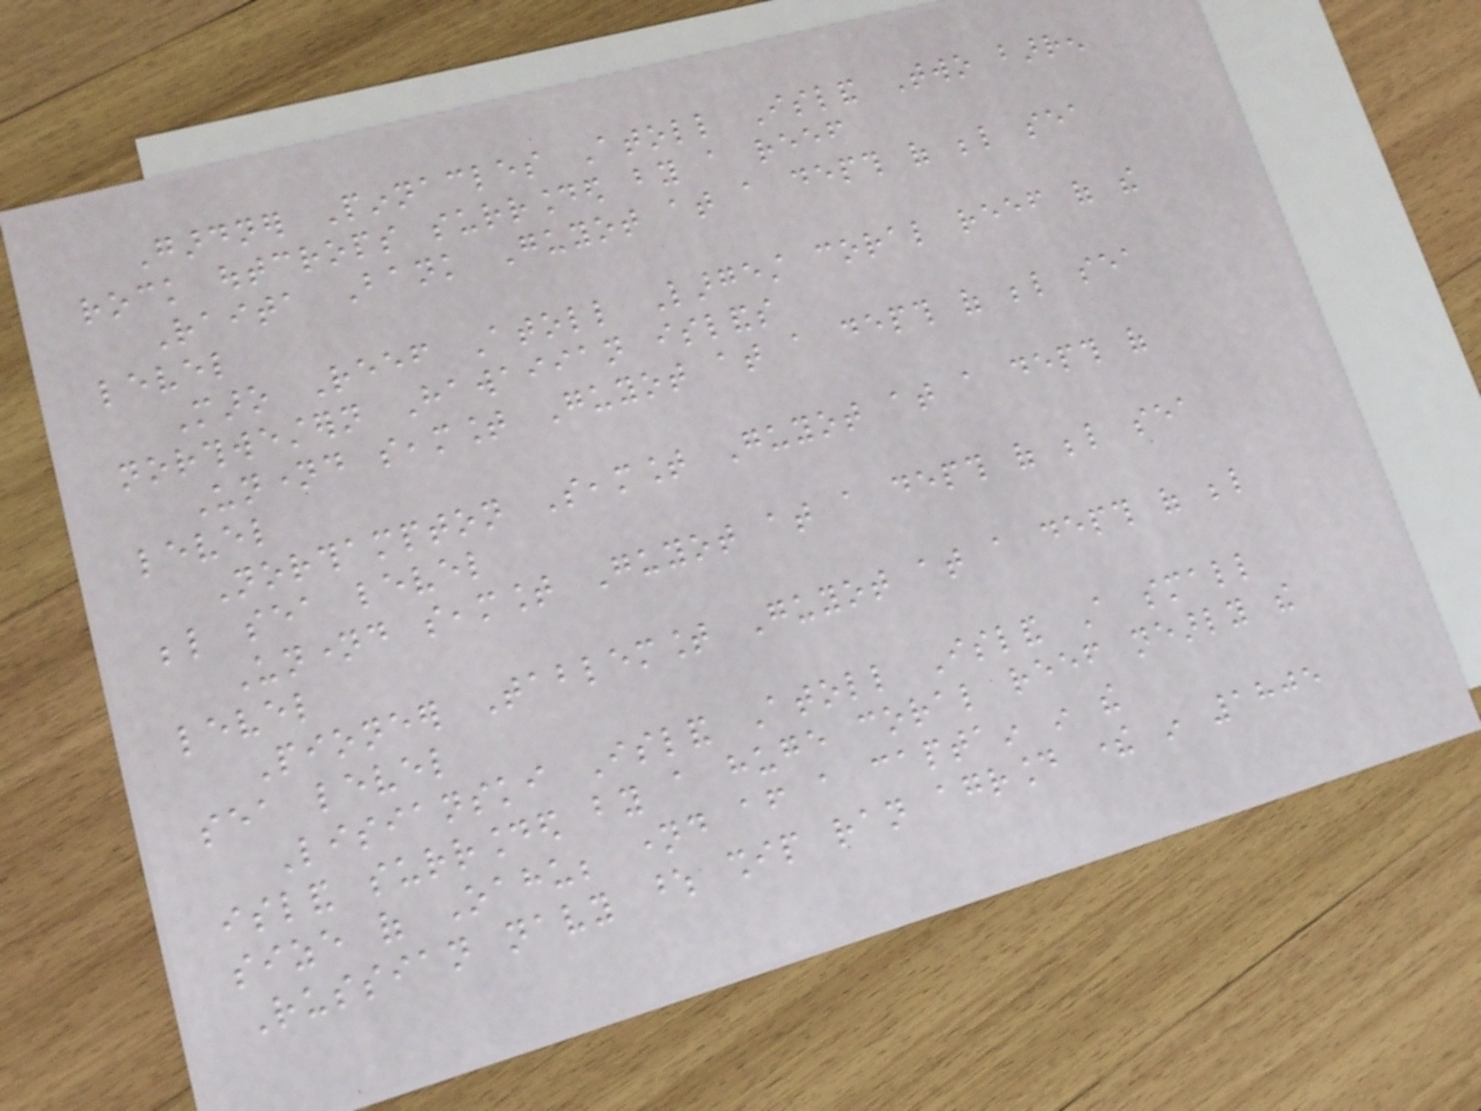Gardner Pinnacles Atoll Island Two barren
rock outcrops surrounded by a reef
Raita Bank Guyot at a depth of below sea
level
Maro Reef Atoll Largest coral reef of the
northwestern Hawaiian islands
Unnamed seamount Guyot at a depth of below sea
level
Northampton Seamount Guyot at a depth of
below sea level
Unnamed seamount Guyot at a depth of below sea
level
Pioneer Tablemount Guyot at a depth of below
sea level
Lisianski Island Atoll Island A small
island surrounded by a huge coral reef nearly the
size of Oahu; named after a captain in the
Russian navy whose ship ran aground there in 1805
